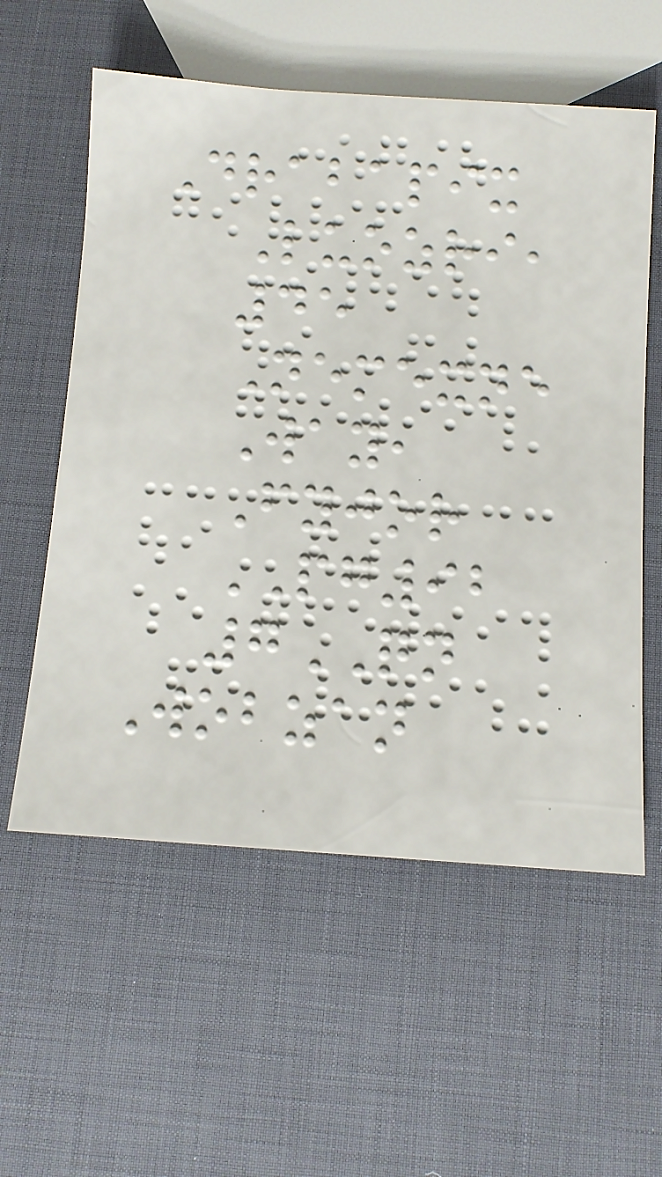Drabapix
Luozri,
45
Nemexne
Way,
Fyjor
PG92
7QN
Wobzan
